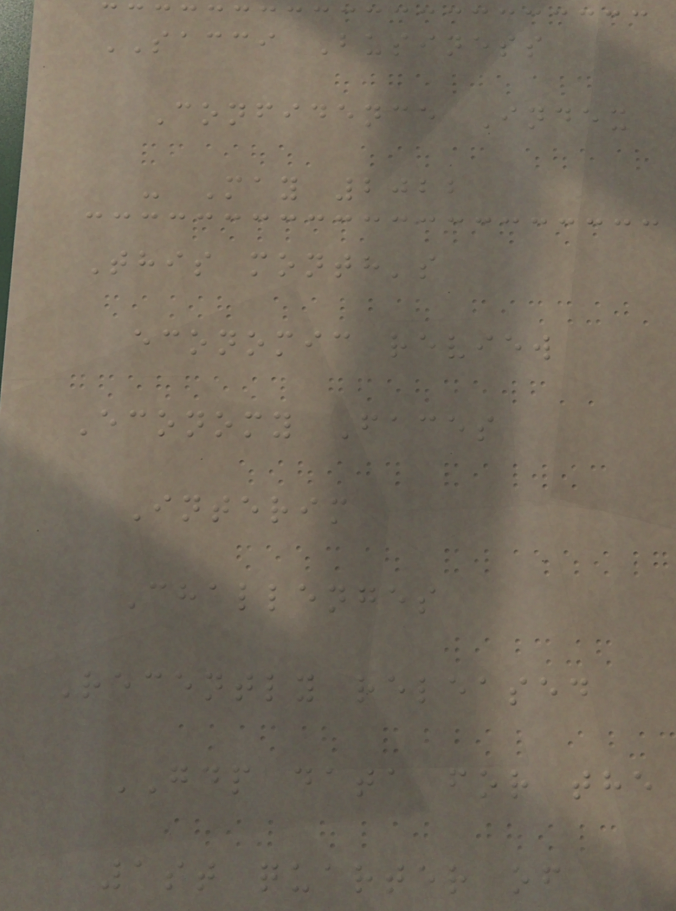SACCI Business
Confidence Index
- May 2022
This month's
economic review
Economy Faces
Interim
Challenges
Recently released
GDP data for the
1st quarter of
